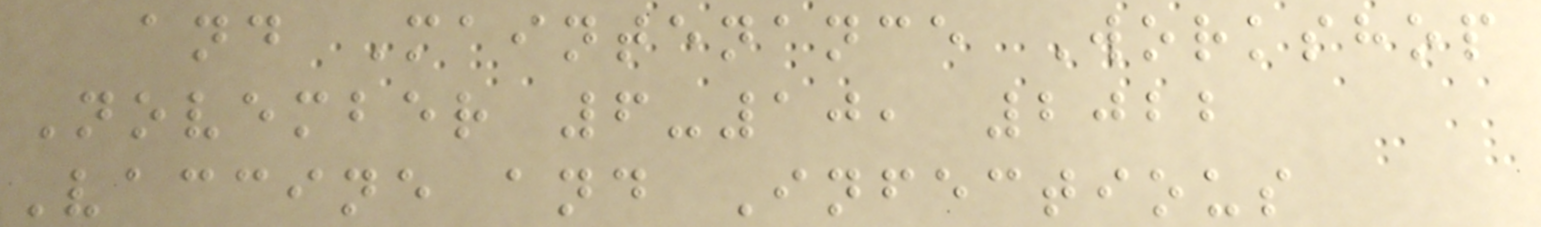and Maintenance Workshop
November 6-10, 2022
Vaccine and Infectious
